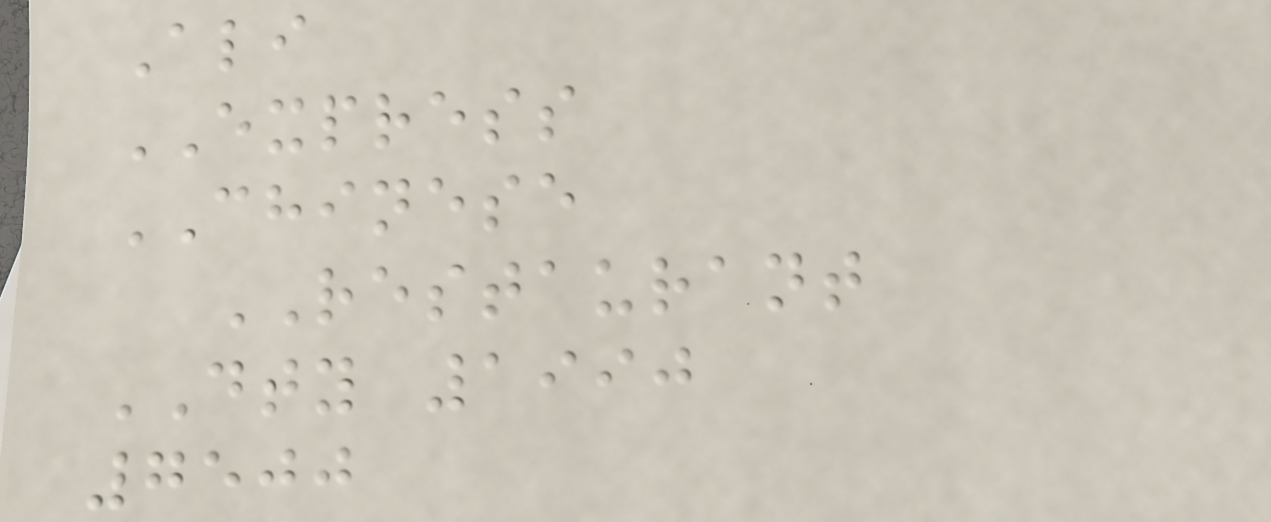Ali
EXPRESS
CHINESE
RESTAURANT
DTY 1990
7500
